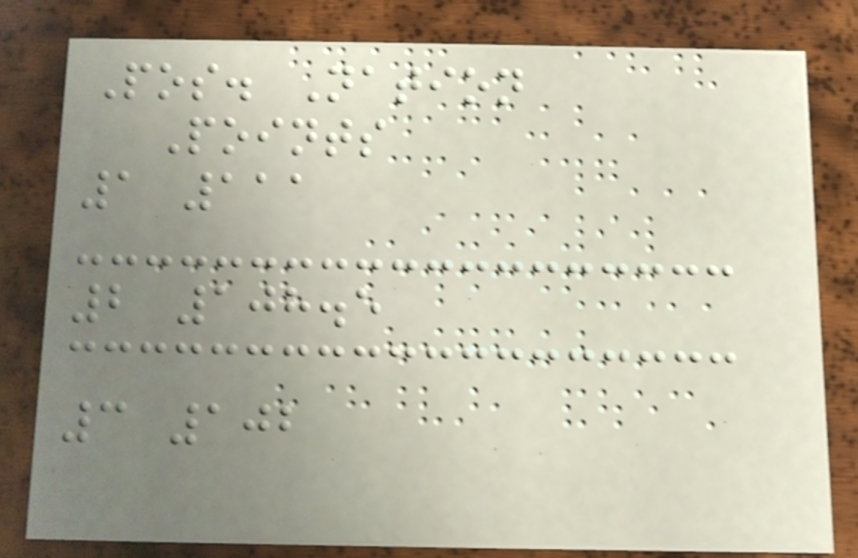Pos. Nation
Points
1 111
2 108.5
3 102
